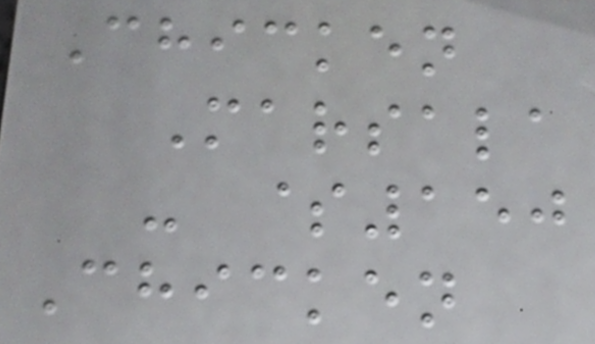Chicken
Marsala
- $150
Chicken
